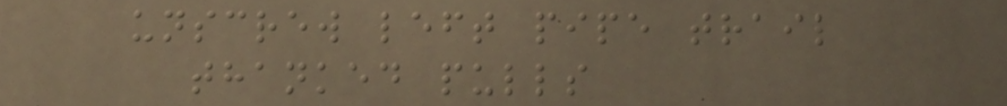unscrew left pipe trail
thanked pulls
